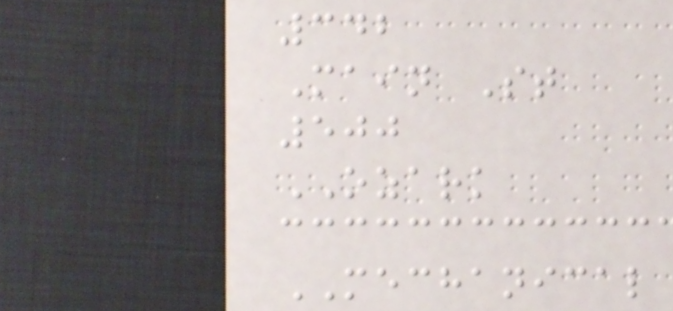342
Main St
500
OZARK
MECHANICAL
